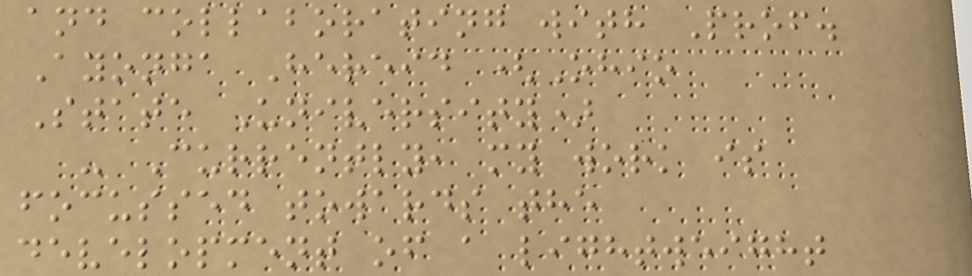and collaborating with Prof.
Ayonga Hereid (Ohio
State University)
- Currently, my work is
focussed towards the
development of a lightweight
